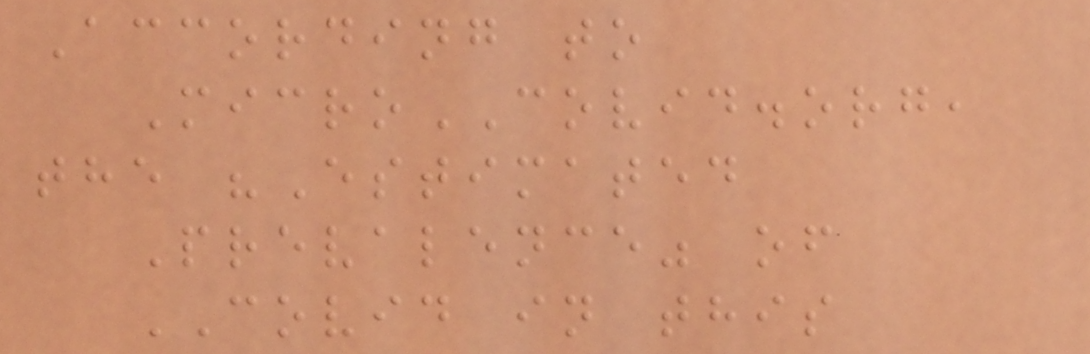According to
MicroCOVID.org,
the "Estimated
Prevalence" of
COVID in this
